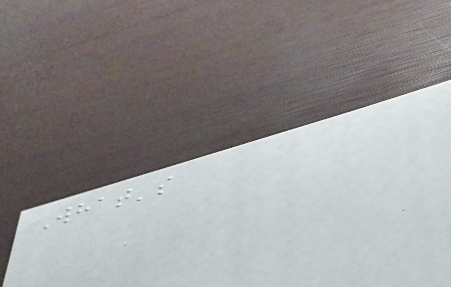What's
